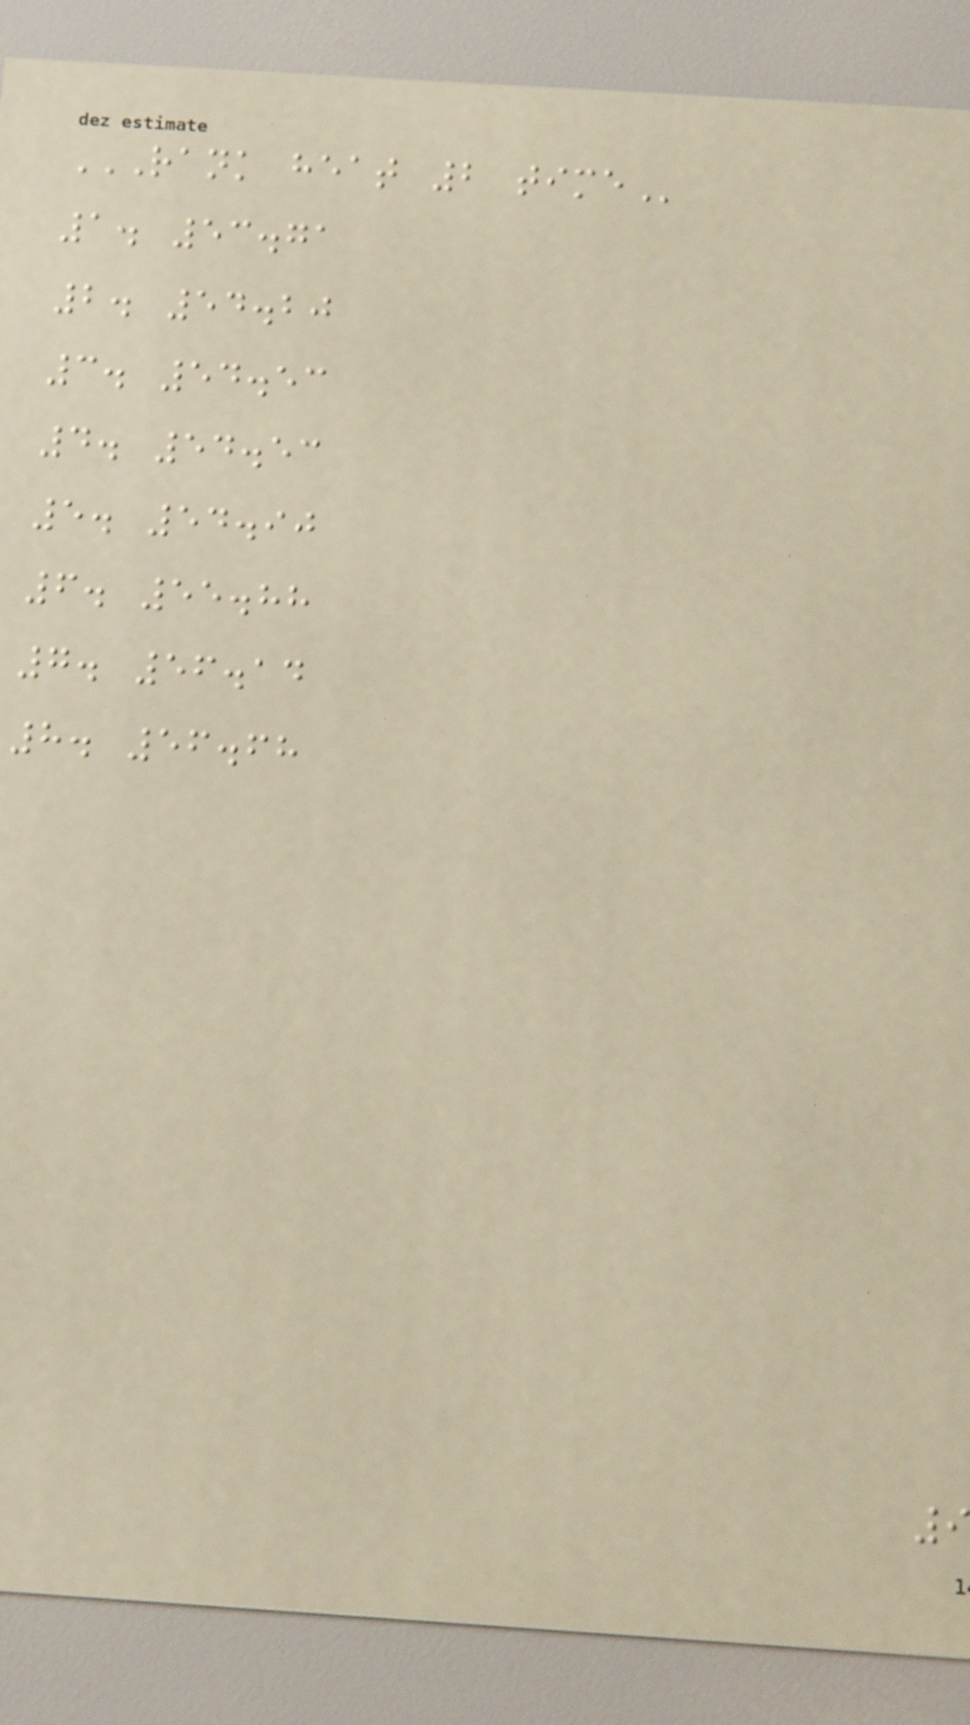RANK HEAT 2 TIME
1. 53.71
2. 54.20
3. 54.53
4. 54.53
5. 54.90
6. 55.88
7. 56.14
8. 56.68
